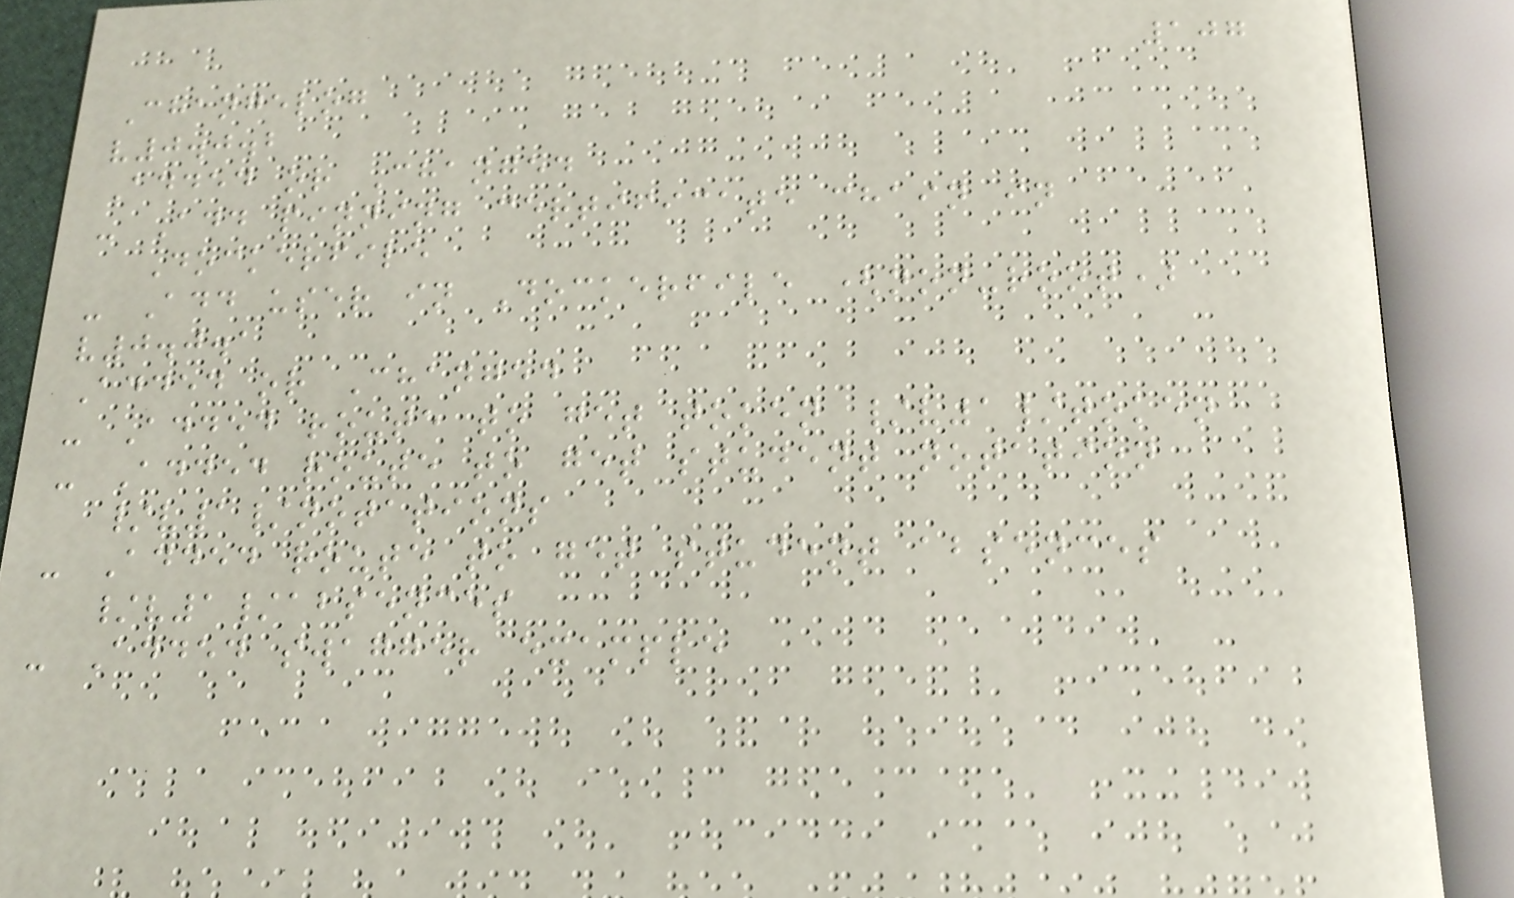107
Changelog
v0.0.2
Added or Changed
- Add pinning certificate chain in
Dockerfile
- Add user in Dockerfile (non-root)
v0.0.1
Added or Changed
- Added route to get token /v1/token
- Added route to get student notation
/v1/notations
- Added route to get student absences
/v1/absences
- Added swagger example
